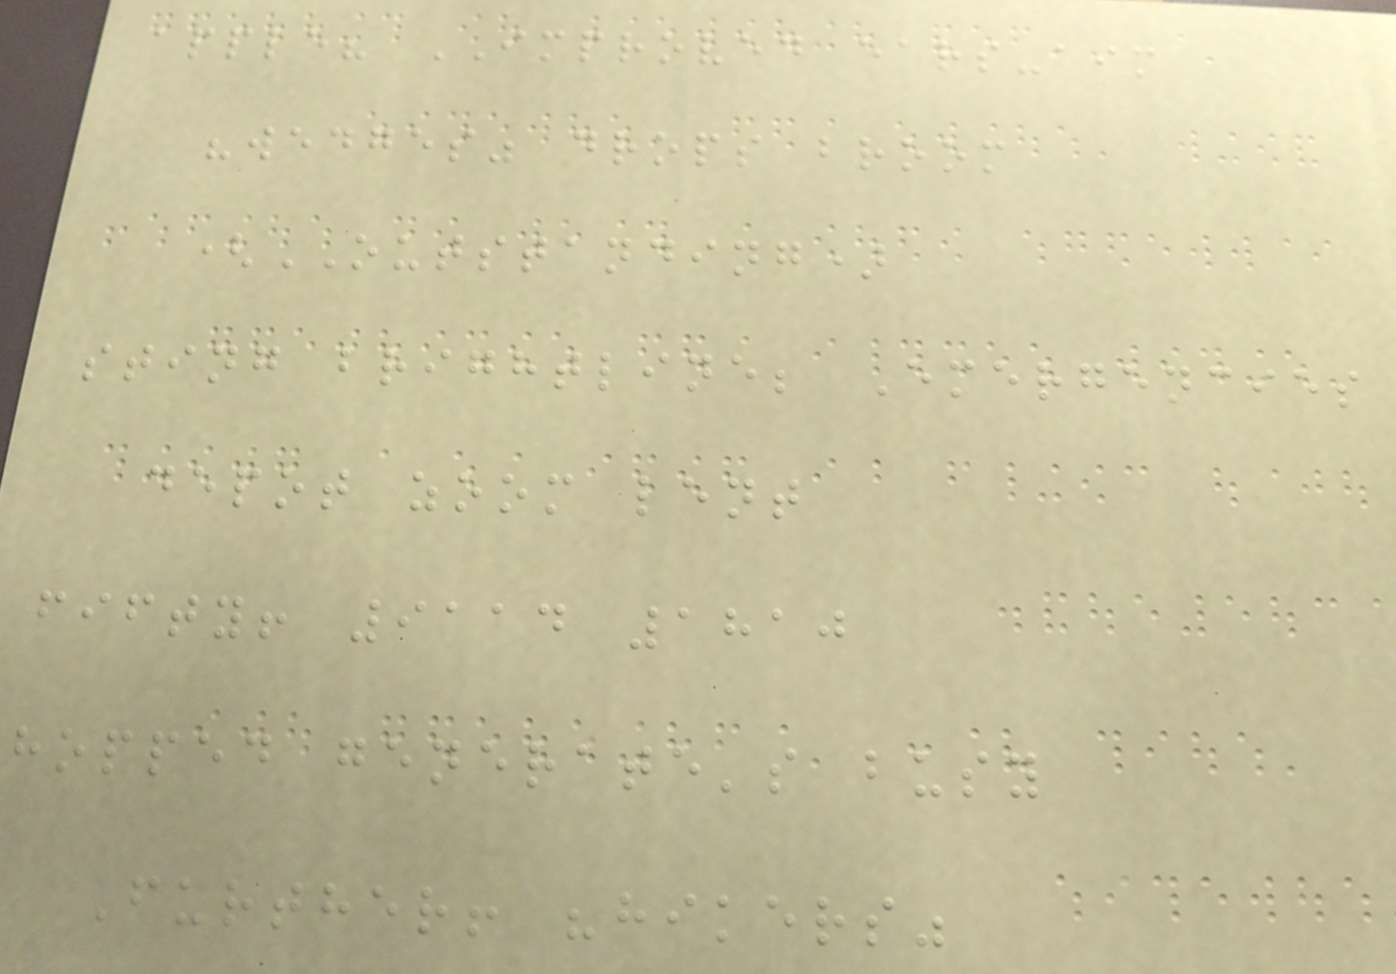apple? IMPROVED ears-aim
"wedges" drops broom
(OUTSTANDING)
sting brightline; Emergencies
depot zoom lent
fifty! 9114 1810
hopped generate's busy
Further! "hikers"
